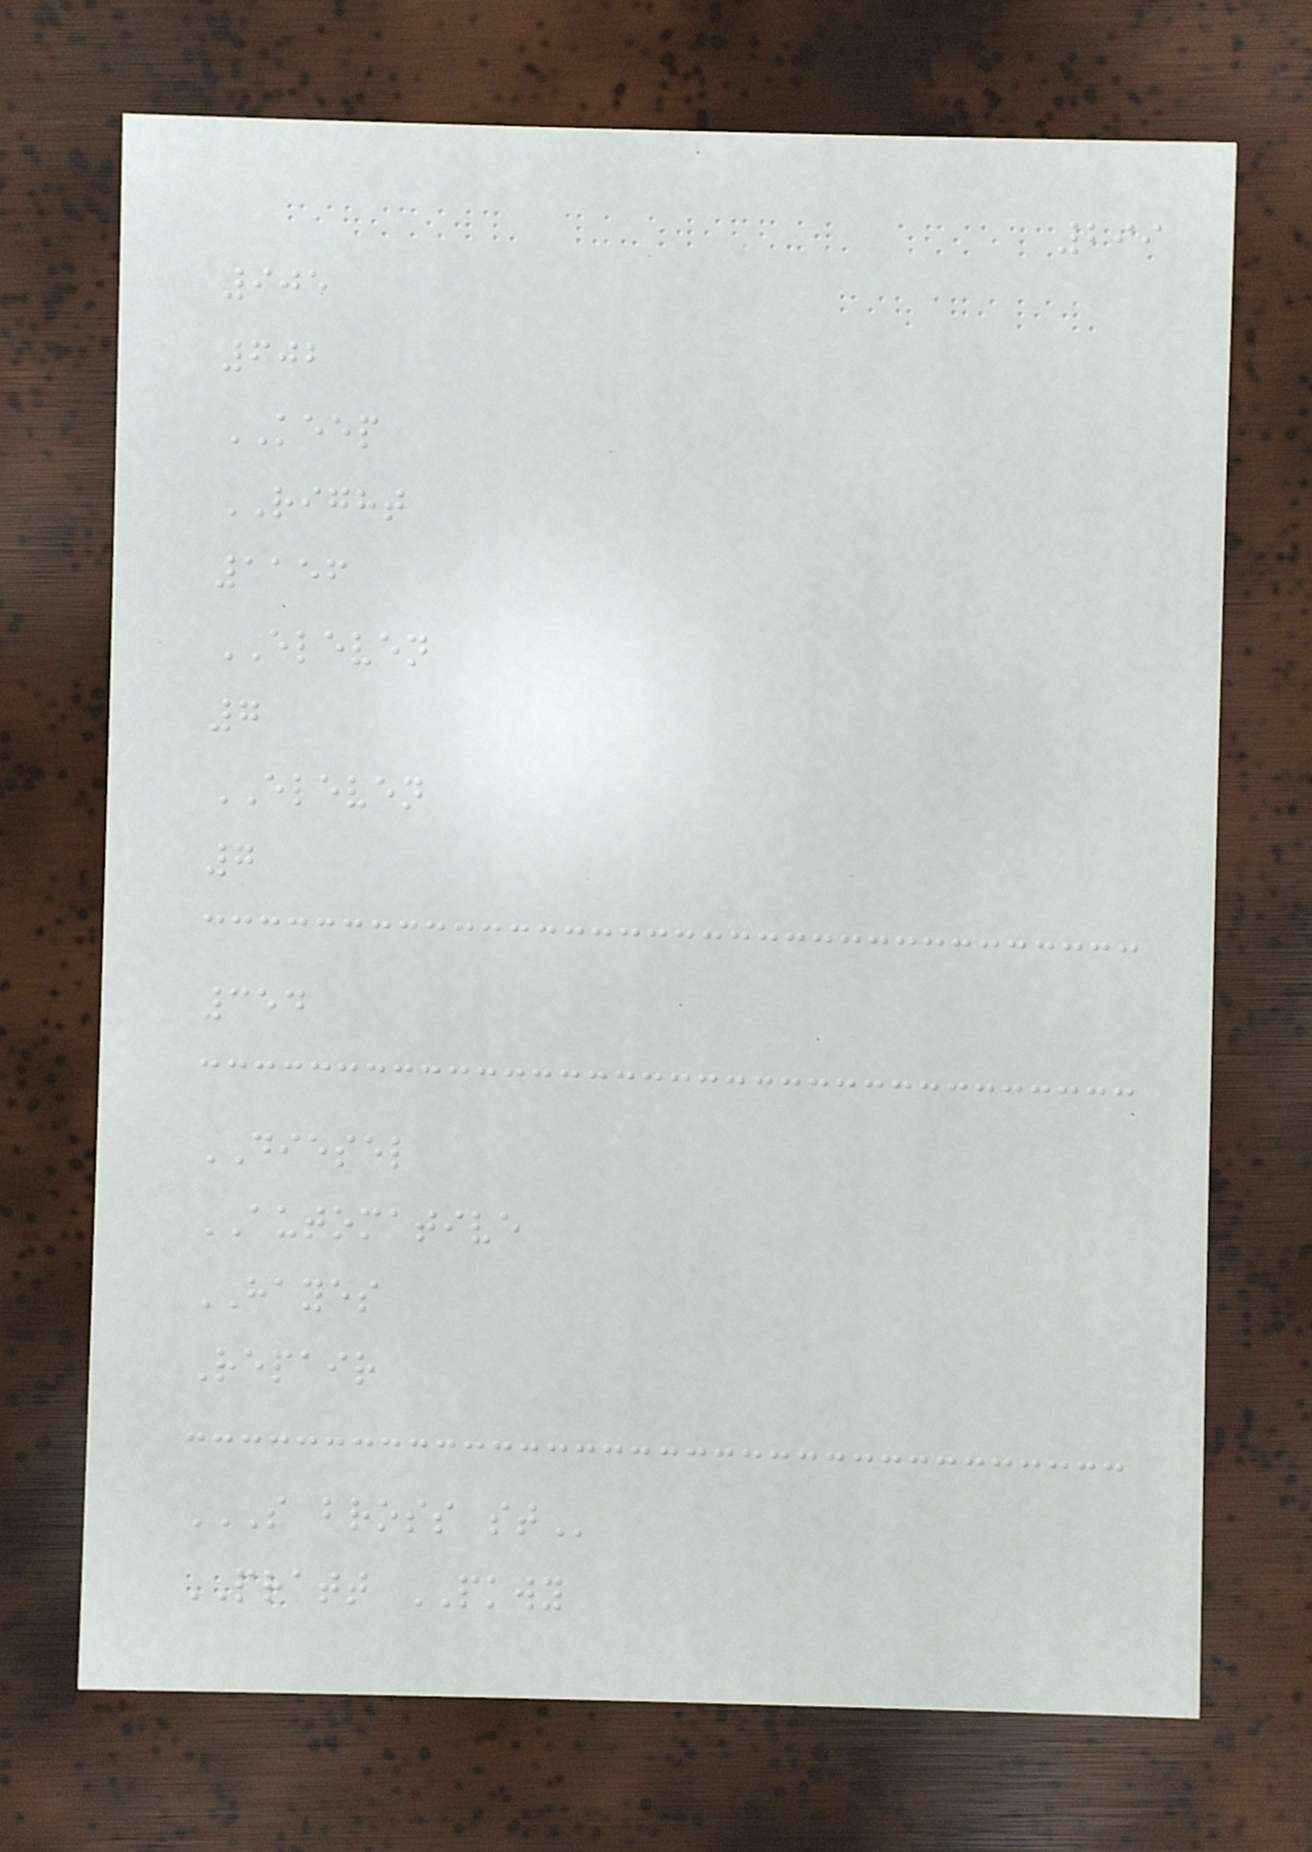299
905
602
KEEP
RIGHT
1156
ELEVEN
7
ELEVEN
7
354
DIESEL
AUTOMATIVE
HAYES
Repair
S BROSS ST
PRATT PKWY
